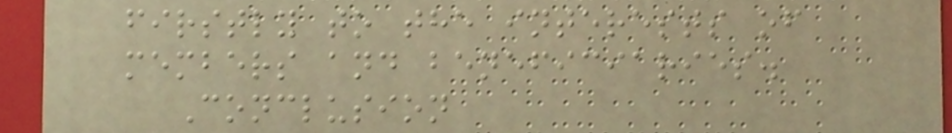firstly to the interests of
members and beneficiaries.
Conclusion
